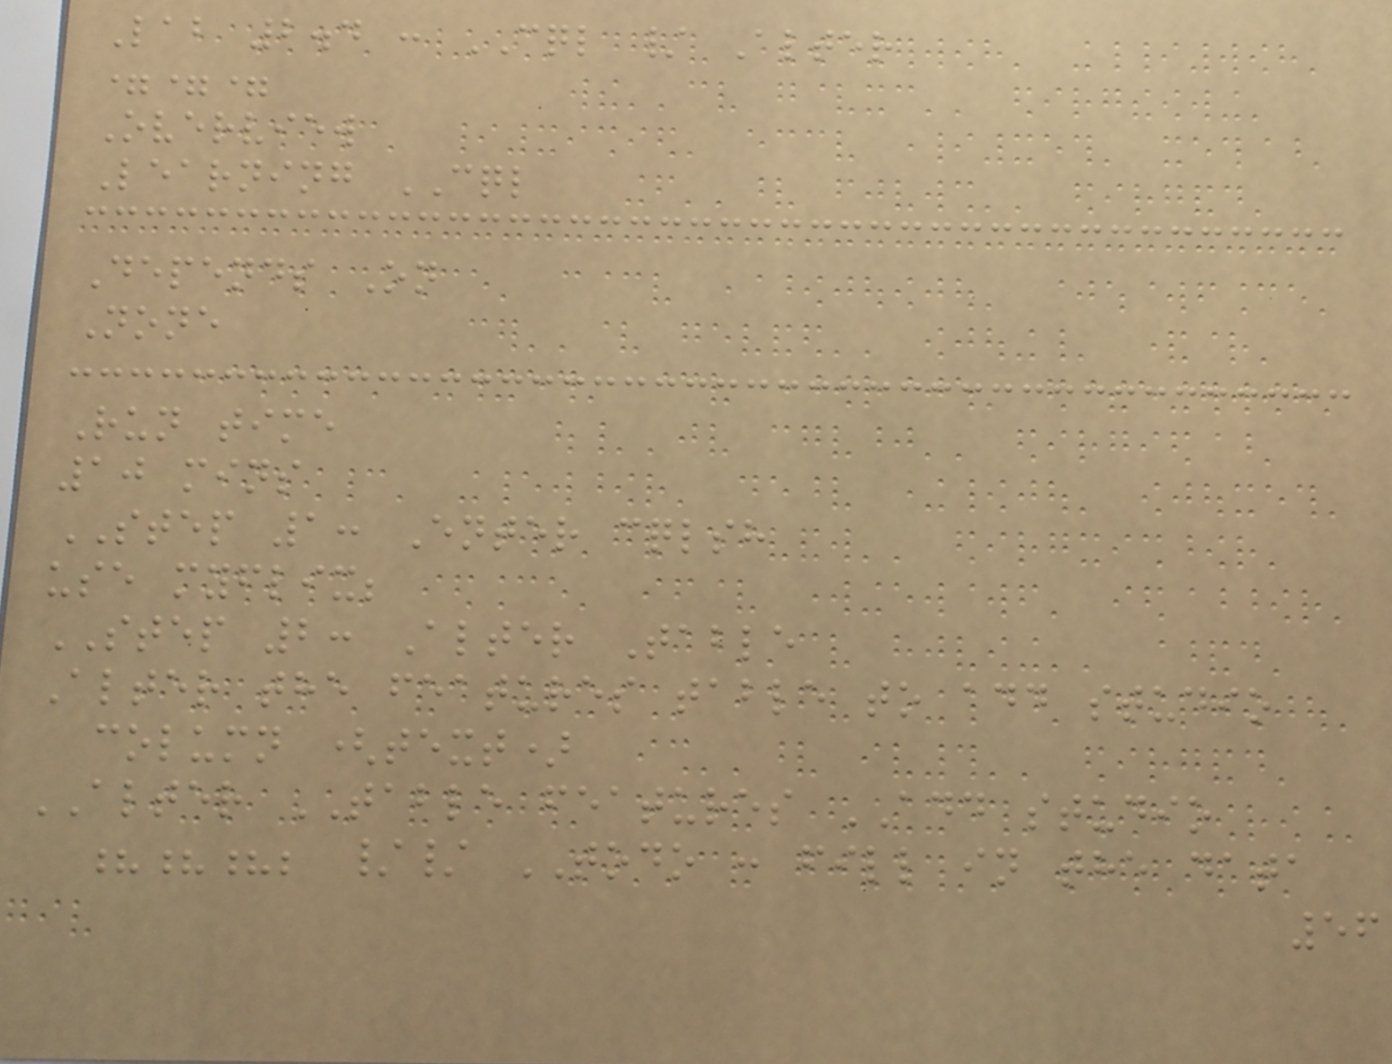Lab 2.4 : CQL / Alter
===
Overview
Learning CQL
Depends On
None
Run time
10 mins
STEP 1: Enter cqlsh
use myflix;
STEP 2: Alter Table
Alter the features table to add studio
column (text)
ALTER TABLE features ADD studio
???; // TODO : fill in the data
56
